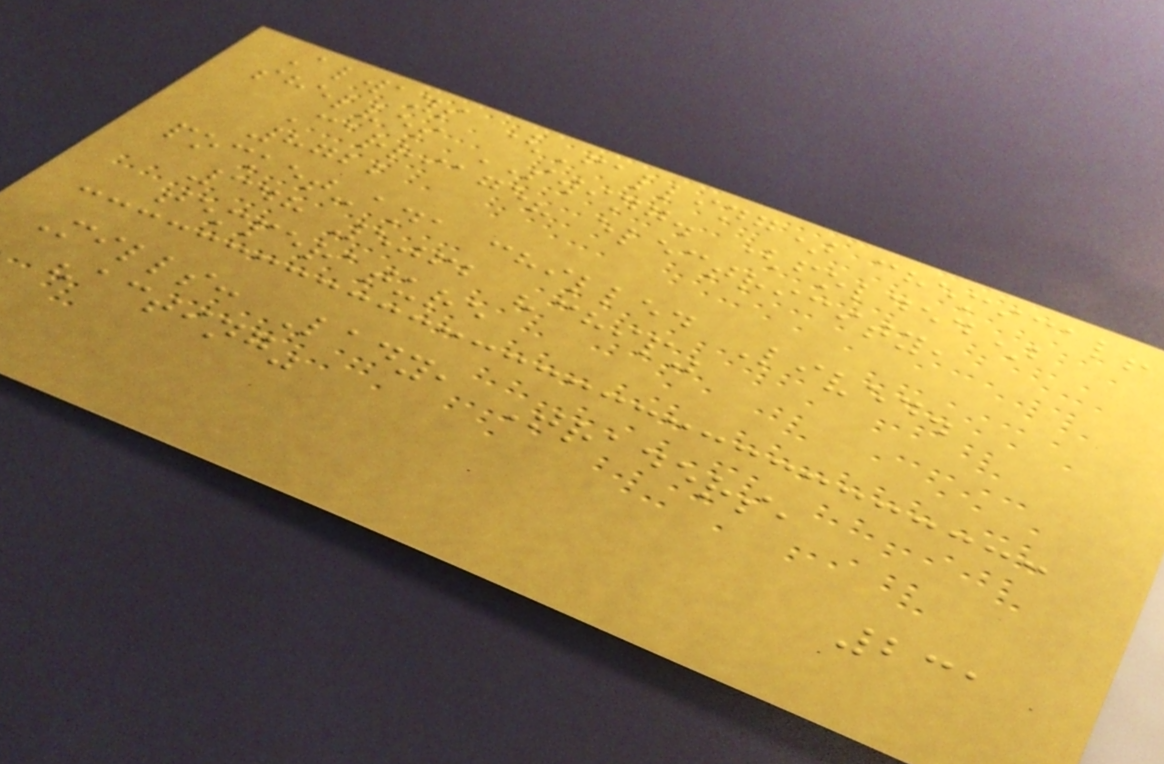Always (Falling) chemical!
shelves SWING. (folded)
Carriage? electricity,
8722
pocket-ana chilled Lived.
348 5062 "chip"
temperature
Mills: Lady, Traders,
"acting"
231
